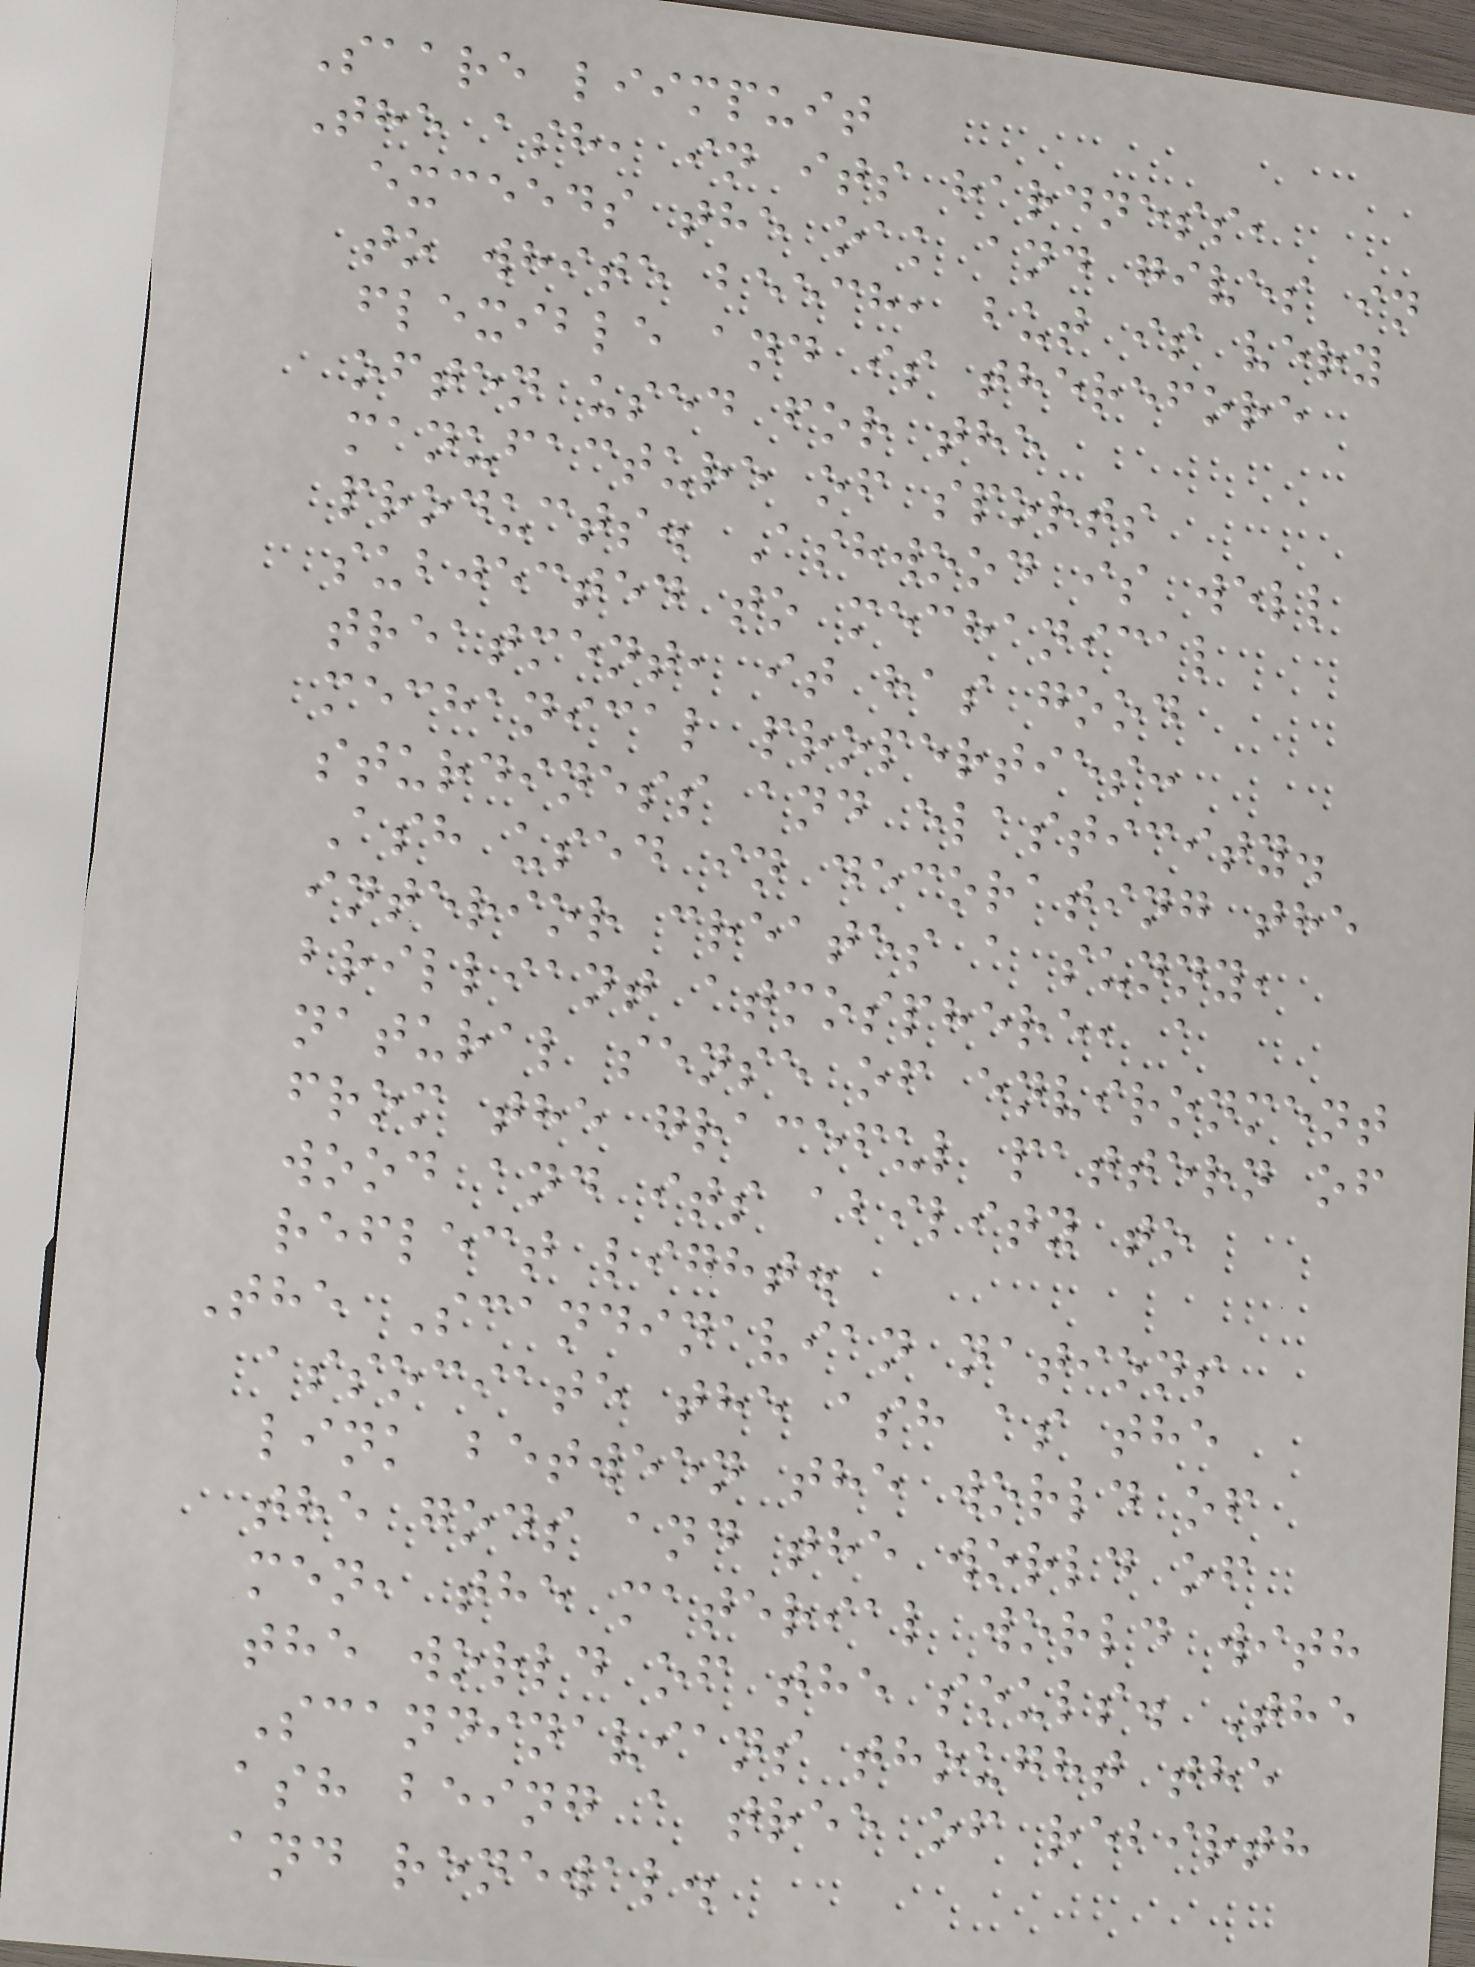Saare liimpuit
The ash, in its hardness,
exceeds the oak and gives in
to white beech, but is very
flexible and is therefore
often used for the
manufacture of sports
products. Ashwood is well
subjected to mechanical
treatment, it has good
mechanical properties:
sturdiness and elasticity.
Ash used in decorating the
interior creates a sunny,
brilliant atmosphere, a
natural sense of environment
from the graceful pattern of
wood and its ability to
reflect light.
The Scandinavian nations
associate the ash as the
link between the world of
the gods and the world of
men, the material world with
the world of the souls. The
Scandinavians thought the
ash being a tree of rebirth
and renewal.
